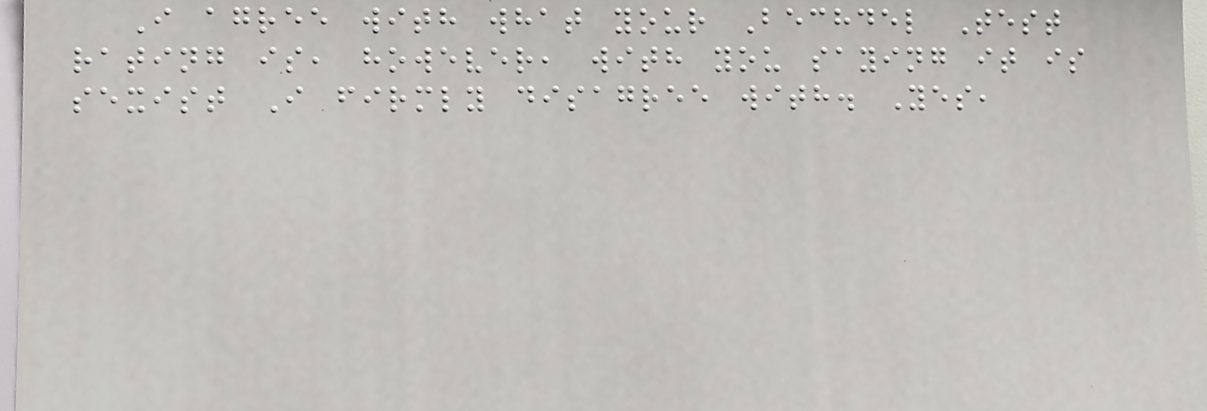I agree with what your Bechdel Test
rating is, however, with you saying it is
sexist I firmly disagree with. Yes,
